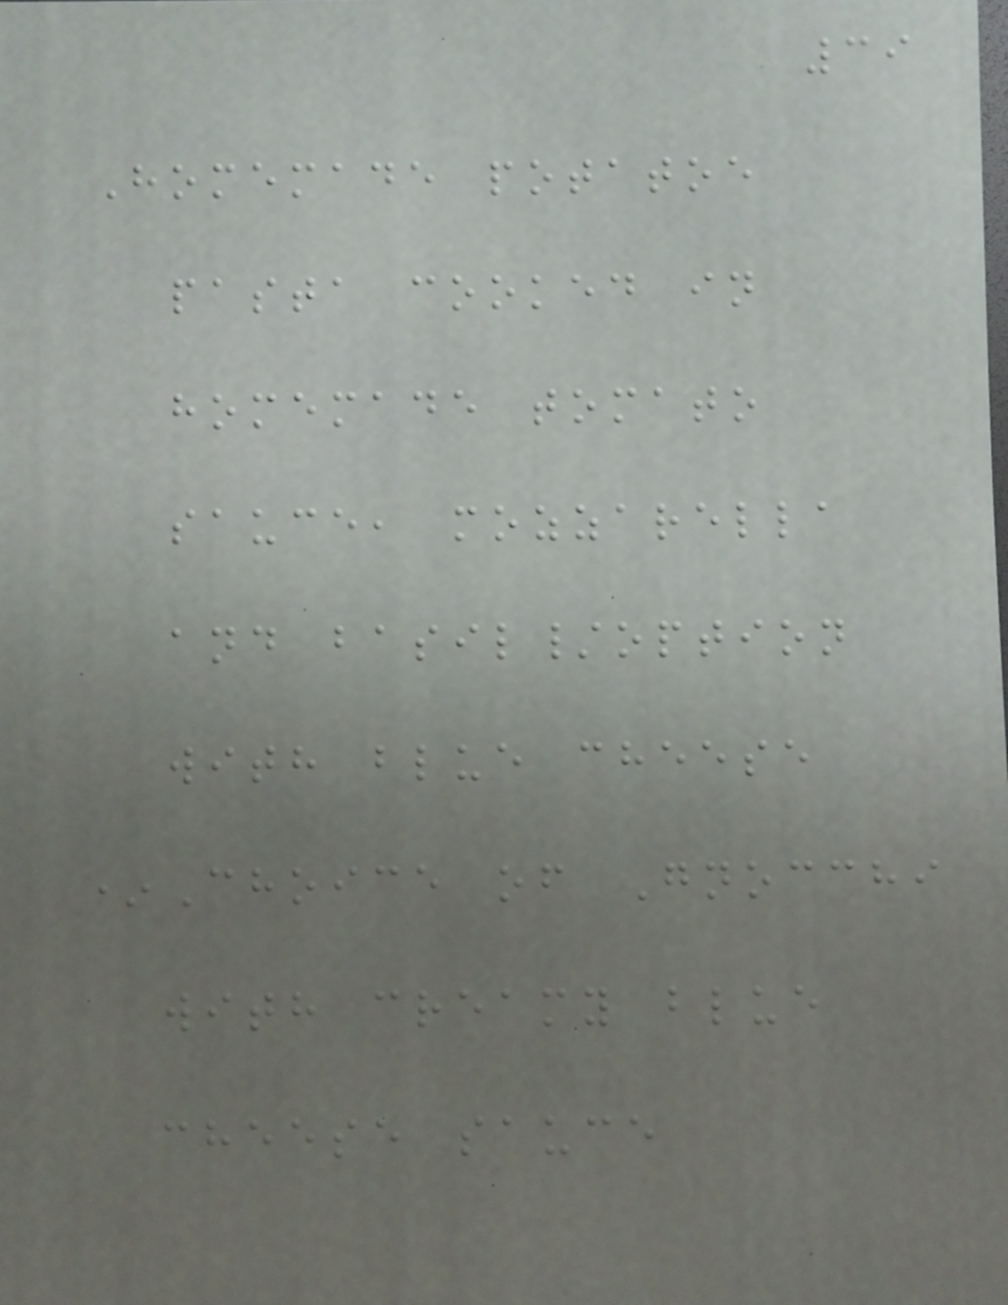39
Homemade potatoe
pasta cooked in
homemade tomato
sauce, mozzarella
and basil/option
with blue cheese
*Choice of Gnocchi
with creamy blue
cheese sauce
